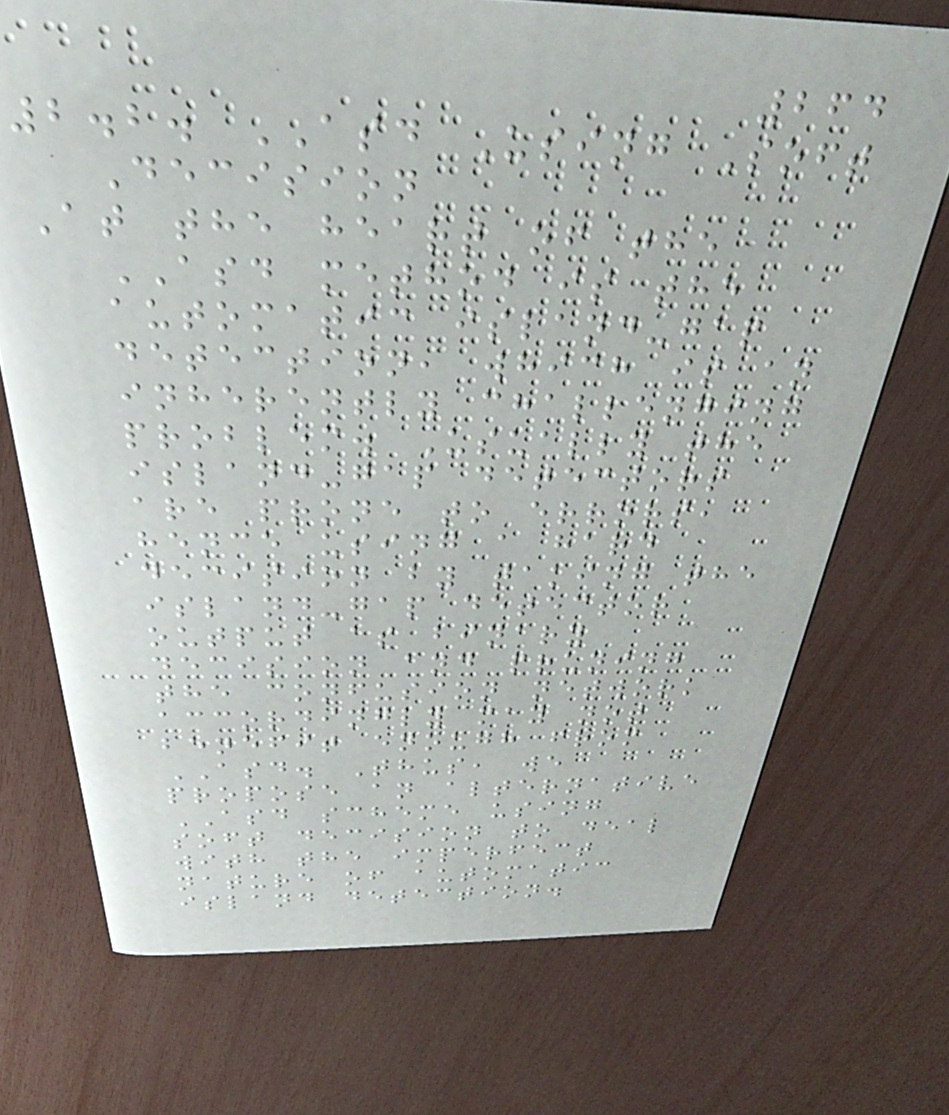264
2.2. ASD Using Soft
Decision
At the heart of the
ASD method is the
automatic island-gap
detection, which is an
inherently challenging
problem. Usually the
island-gap detectors
are prone to errors,
hence using a hard
decision by taking the
island-gap detector
output as binary
decision and pruning
the confusion network
accordingly may not
benefit enough from
ASD. Thus, we
propose an alternative
ASD scheme using
soft decision to deal
with the imperfect
nature of automatic
island detection.
